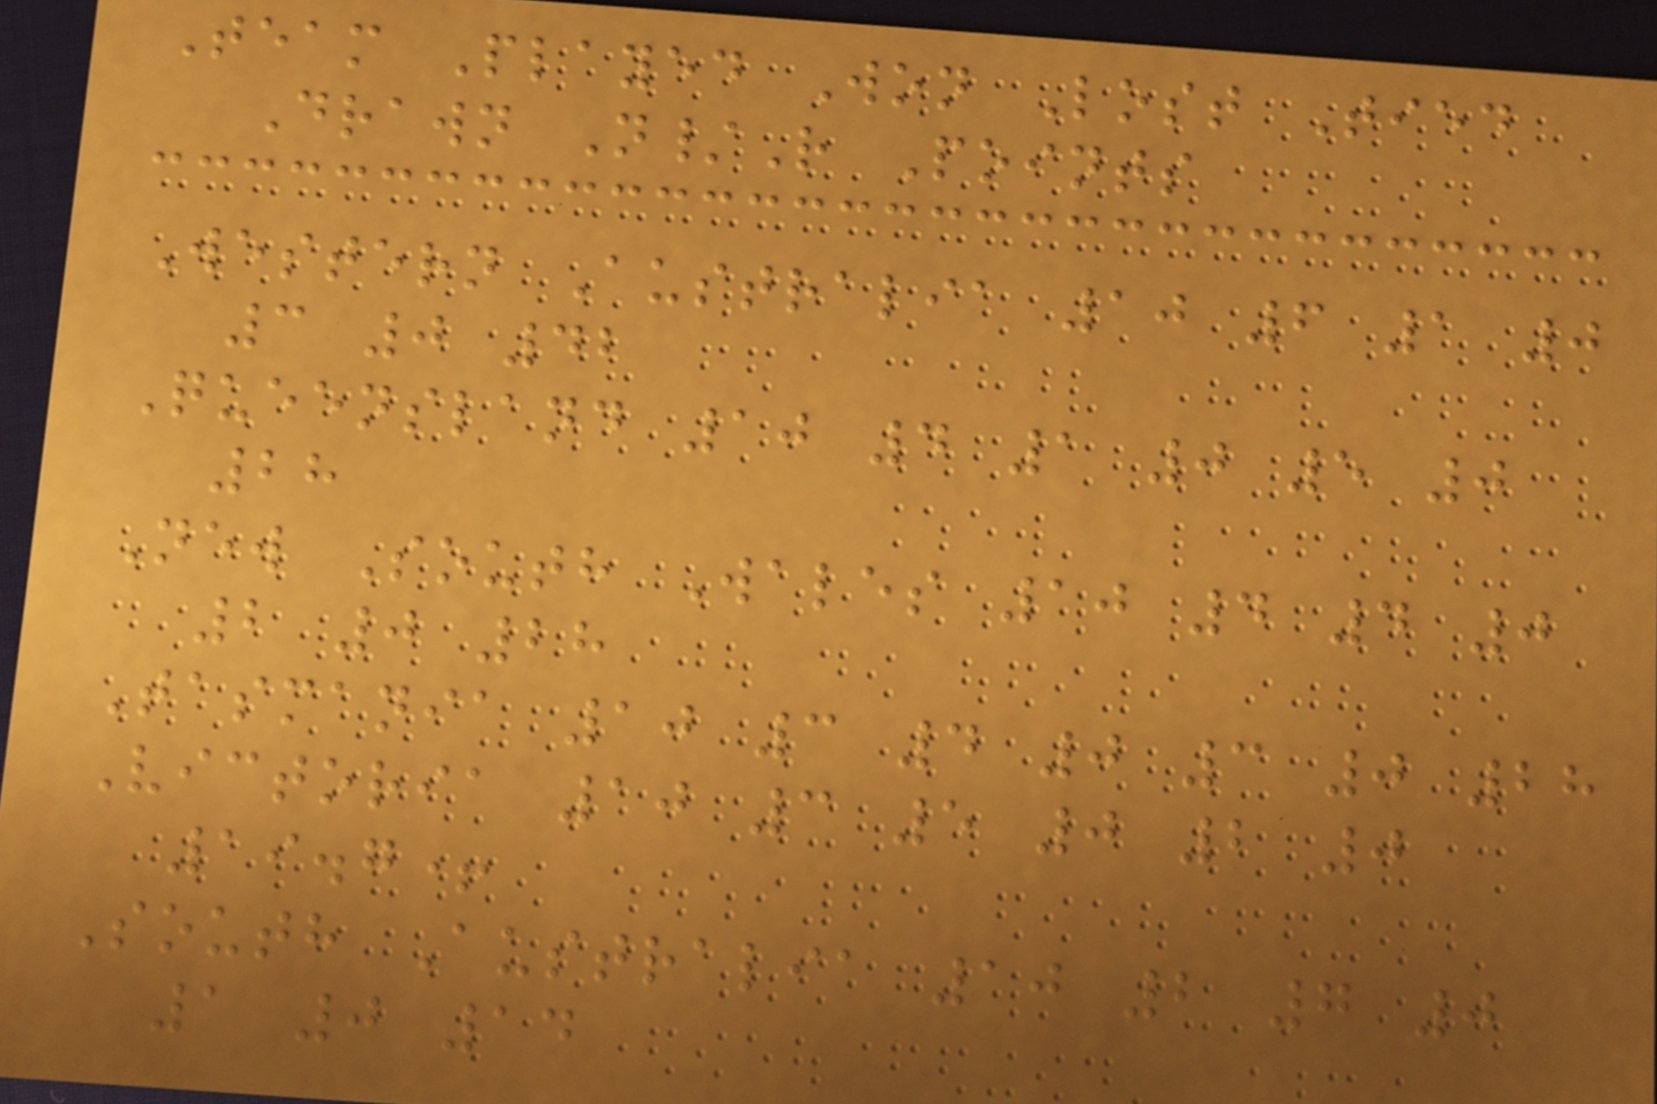Team Played Won Lost Tied
Drawn N/R Points
Western Australia 10 6 1 0
3 0 42
Queensland 10 4 1 0 5 0
28
New South Wales 10 4 4 0
2 0 28
Tasmania 10 3 4 0 3 0 28
Victoria 10 3 5 0 2 0
19.7+
South Australia 10 2 7 0
1 0 14
